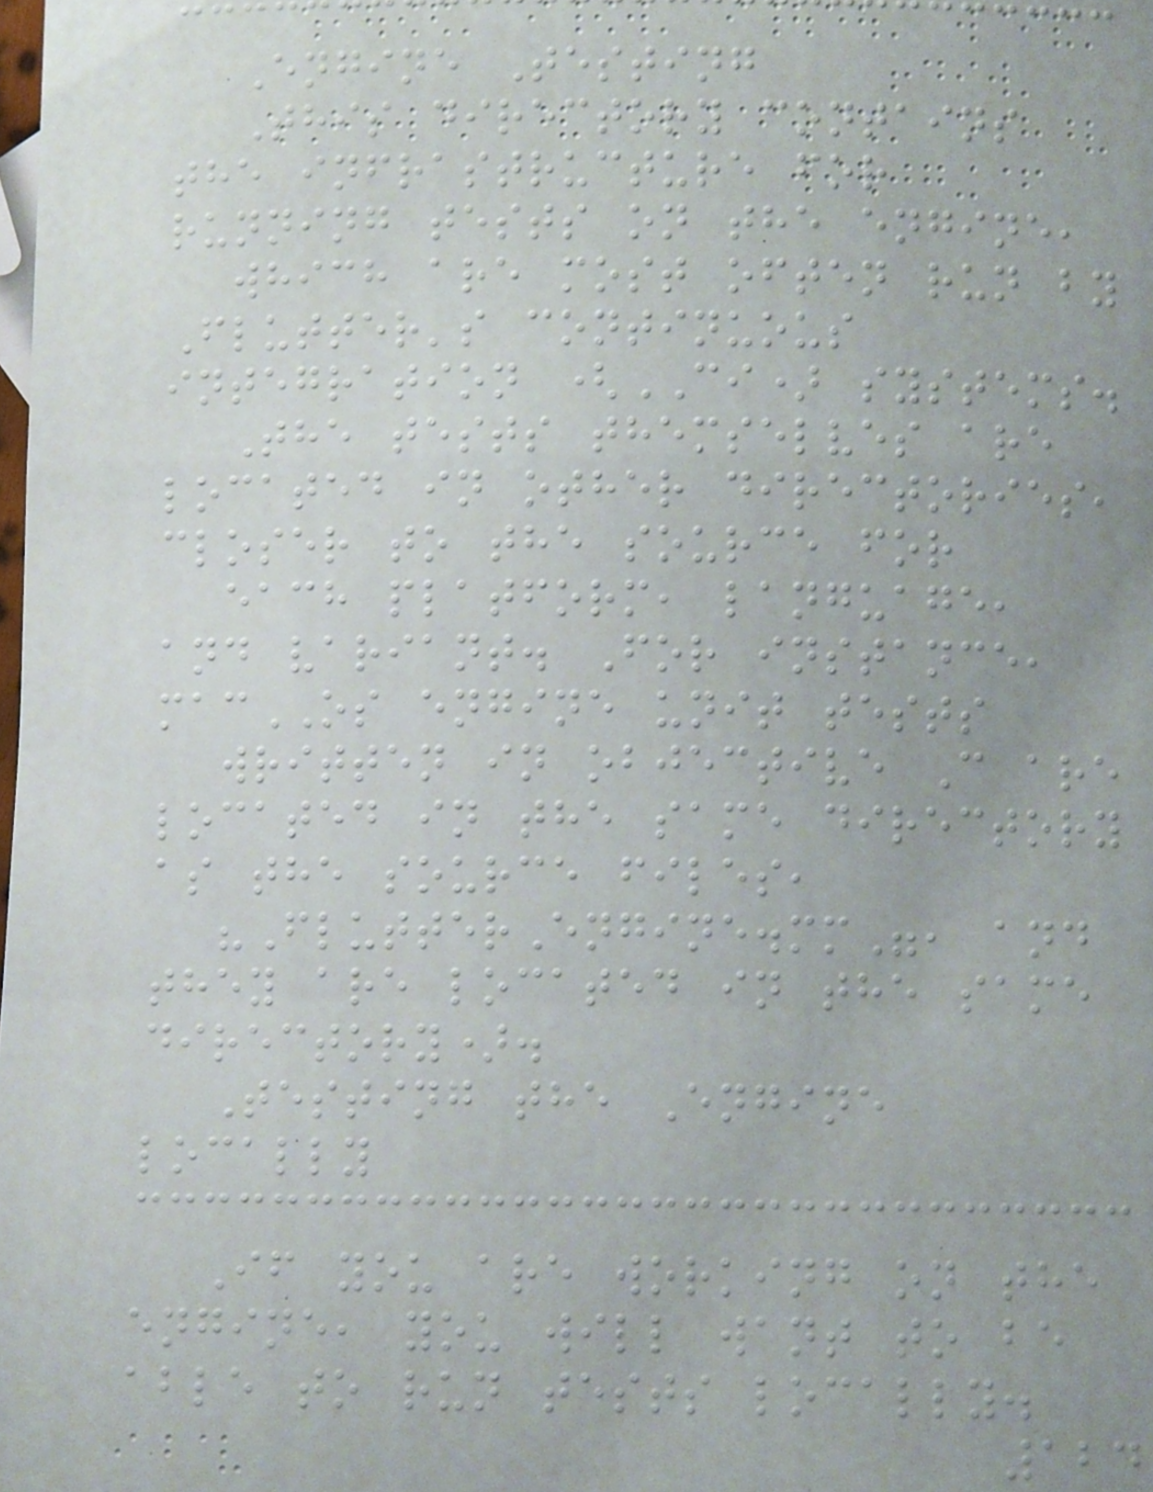Engine Testing
This directory contains
the infrastructure for
running tests on the engine,
which are most often run by
Flutter's continuous
integration (CI) systems.
The tests themselves are
located in other directories,
closer to the source for
each platform, language,
and variant. For instance,
macOS engine unit tests
written in objective C are
located in the same directory
as the source files,
"FlutterEngine.mm", and
they are located in the same
directory).
Testing the Engine
locally
If you are working on the
engine, you will want to be
able to run tests locally.
124
